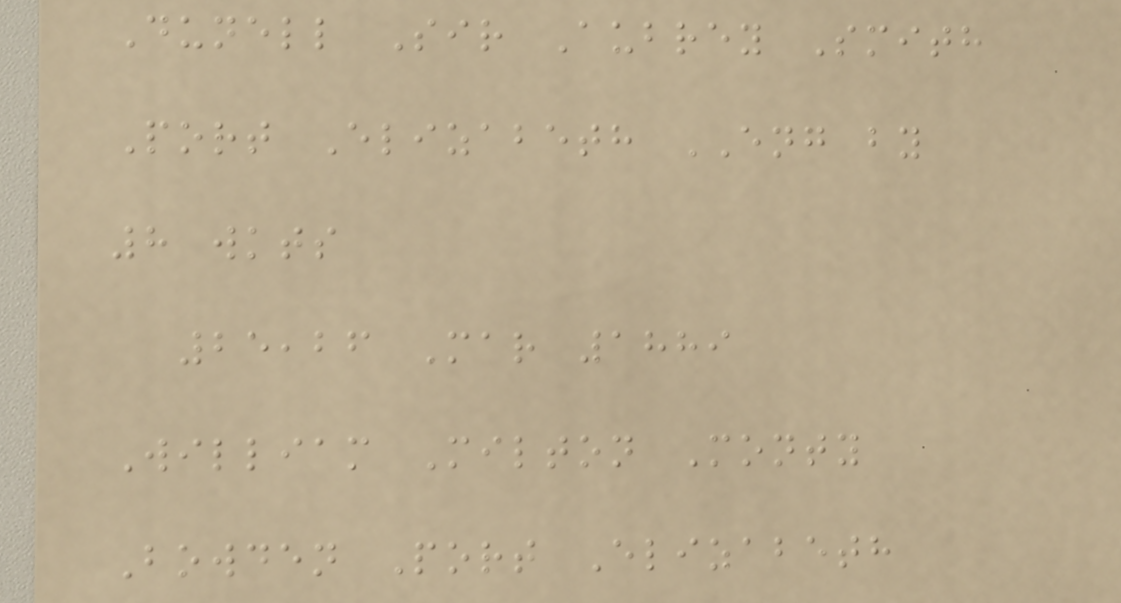Dunell Sir Aubrey Smith
Port Elizabeth ENG by
8 wkts
25,26 Mar 1889
William Milton Monty
Bowden Port Elizabeth
